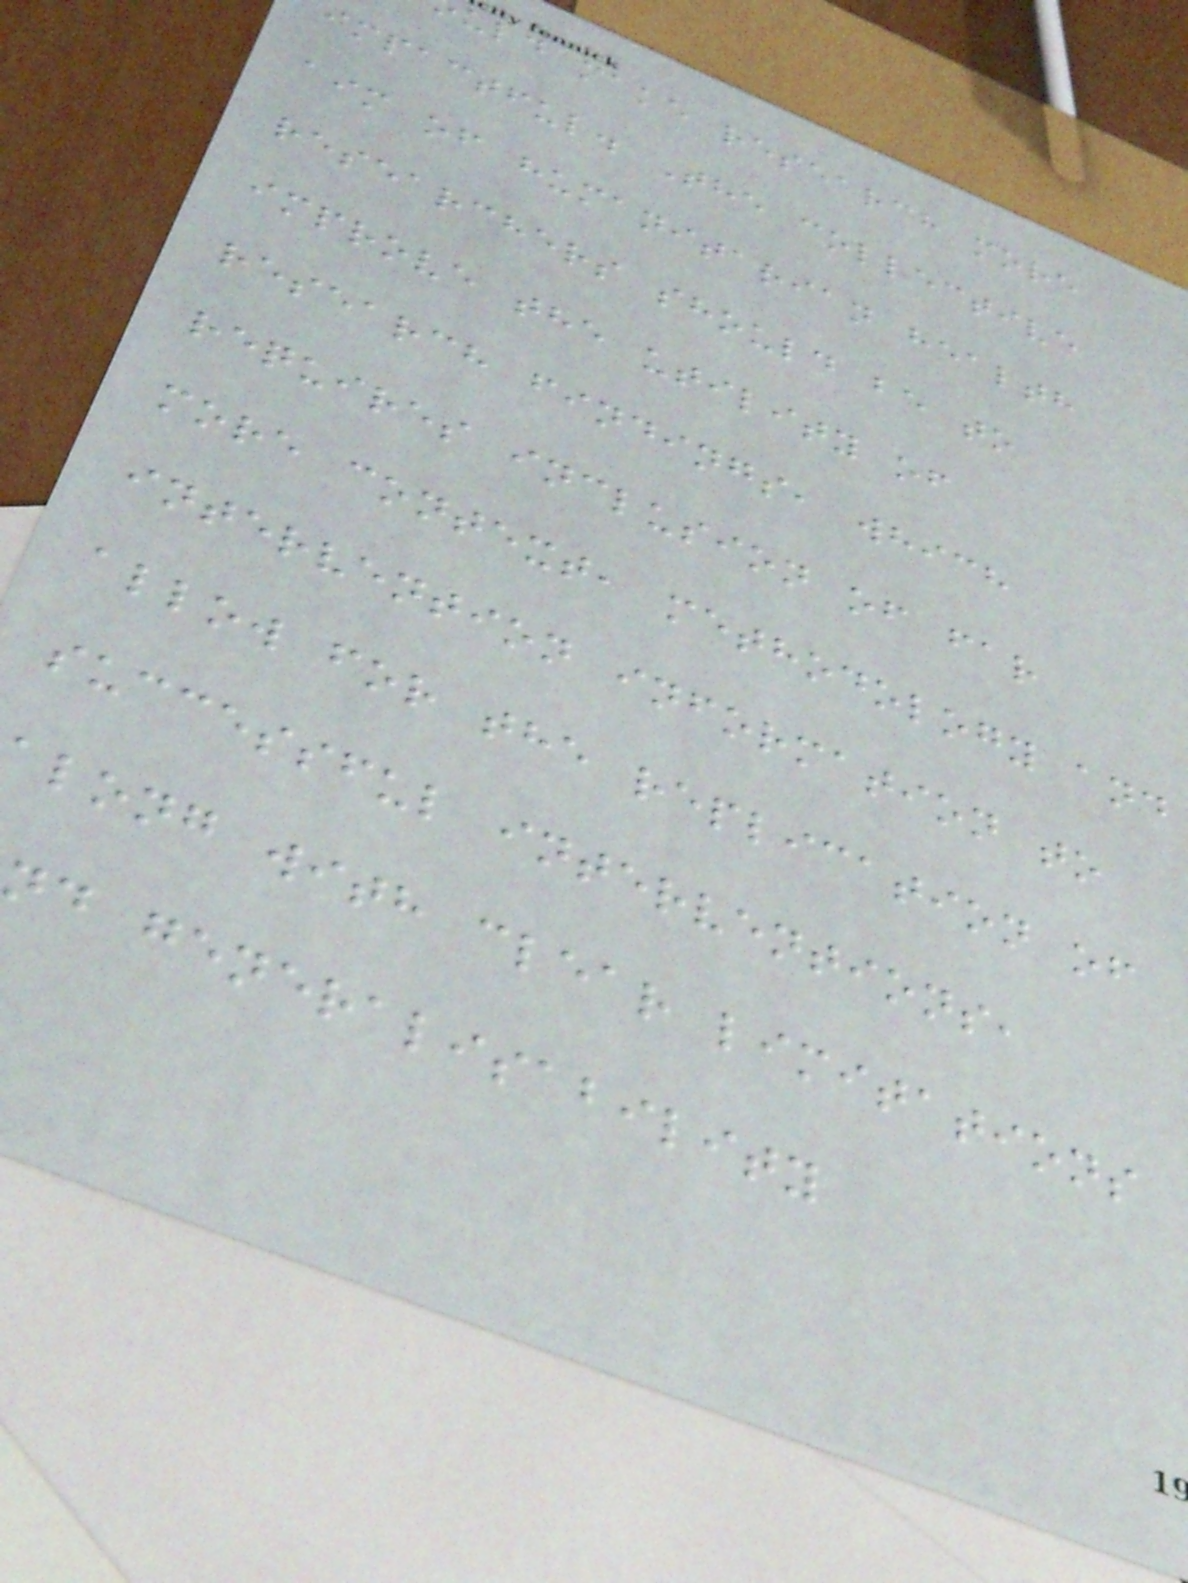uld make research more
impactful. The collective
aim of humanitarian health
researchers should be to
improve the utility of
research findings, which
requires inclusion of far
more context, methodology and
intervention information to
allow for the replication of
successful interventions,
along with clear limitations
nd generalisability
